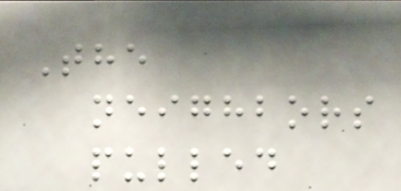The
neighbors
pulled
